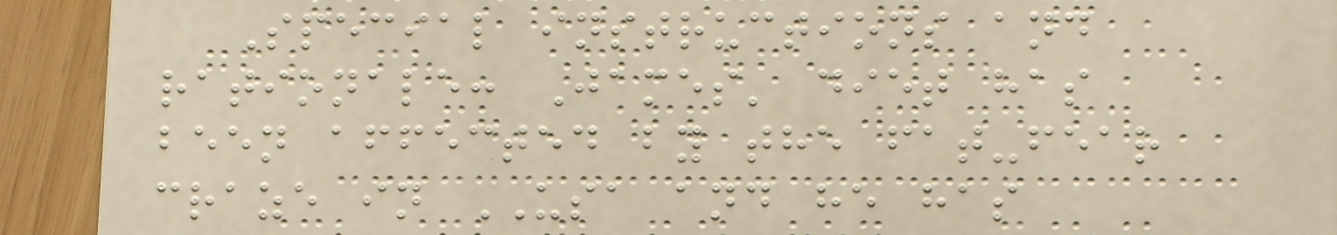Special instructions and
rationale: James' diet has
been affected by the fat-fear
craze in USA and he has
